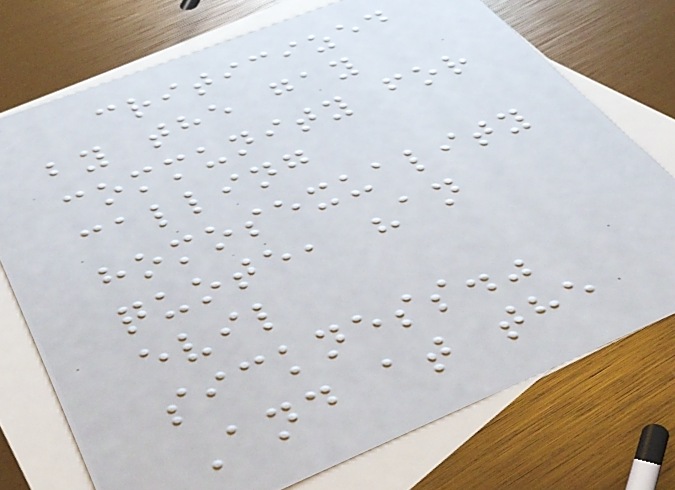criticized
by the gay
community for
calling
homosexuality
quote, "an
evil
sickness."
And at the
